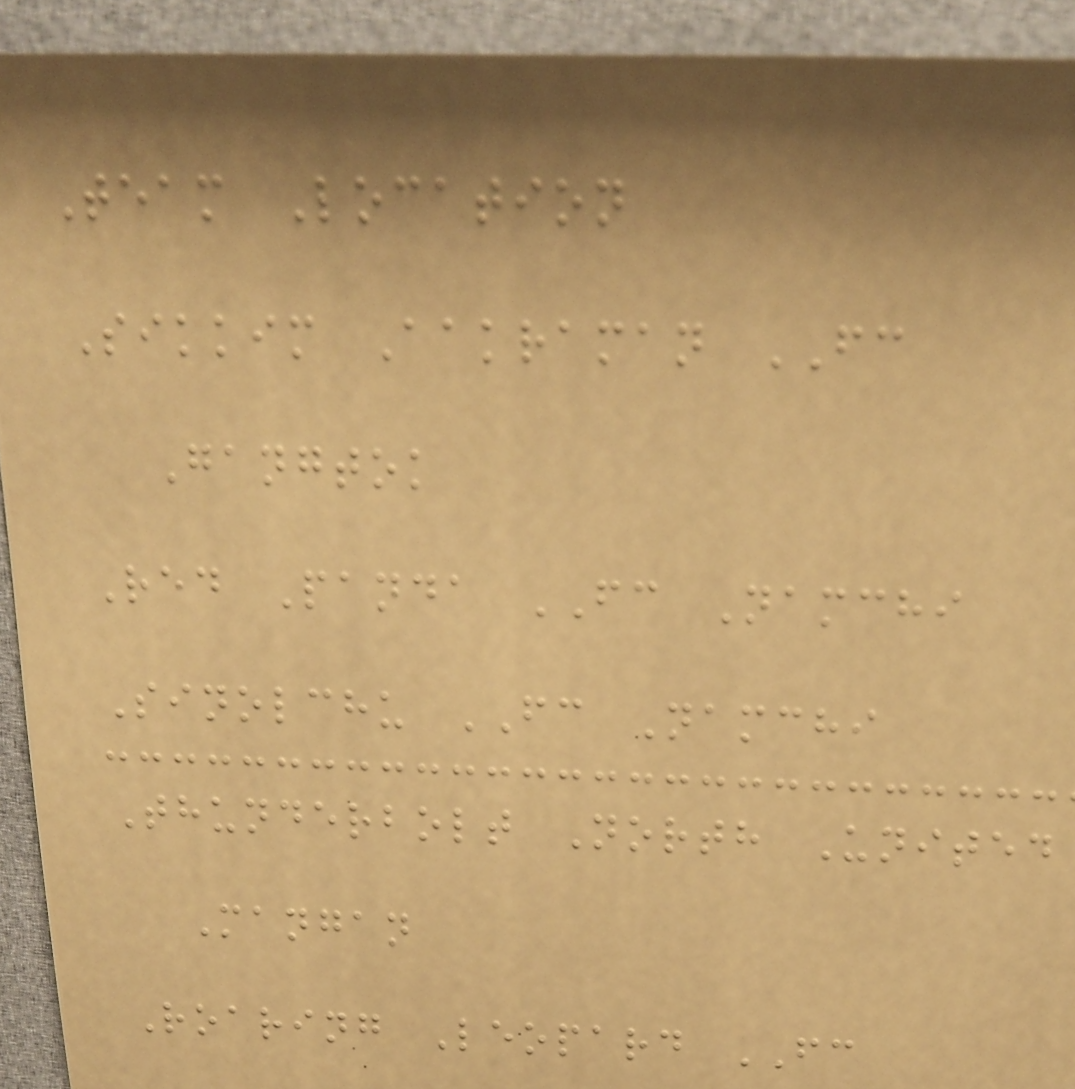Team Location
Sikkim Aakraman FC
Gangtok
Red Panda FC Namchi
Sinolchu FC Namchi
Thunderbolt North United
Mangan
Roaring Leopard FC
